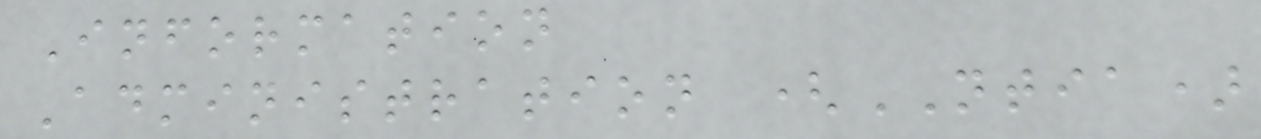Information
Administration (NTIA)
